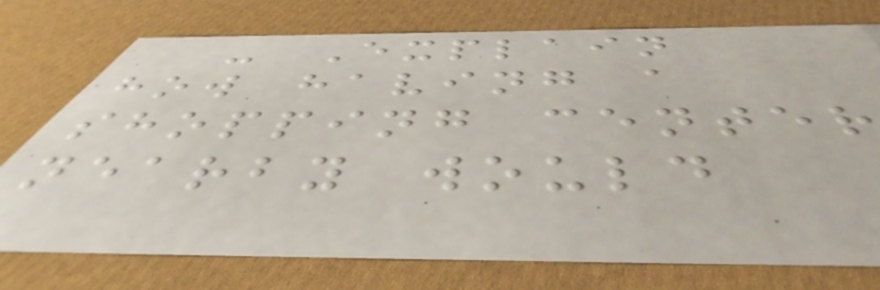- Explain
how having a
shopping center
nearby would
